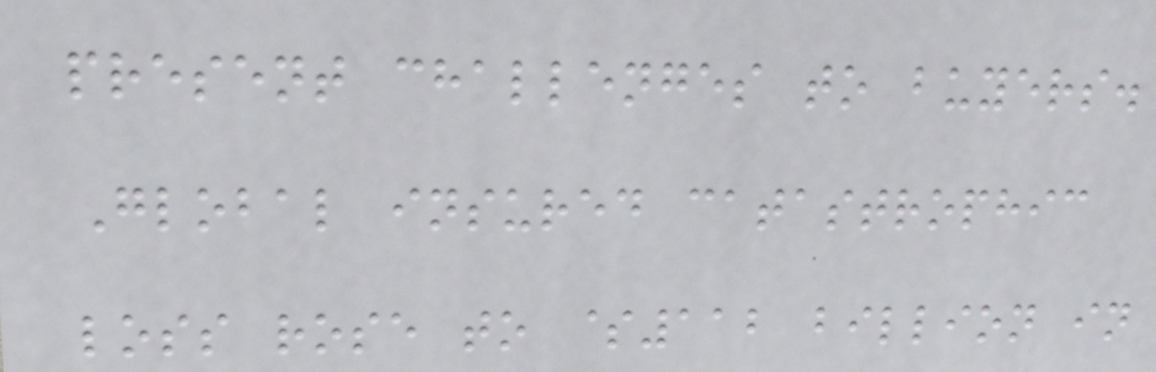present challenges to buyers.
Global insured catastrophic
loss rose to $112 billion in
